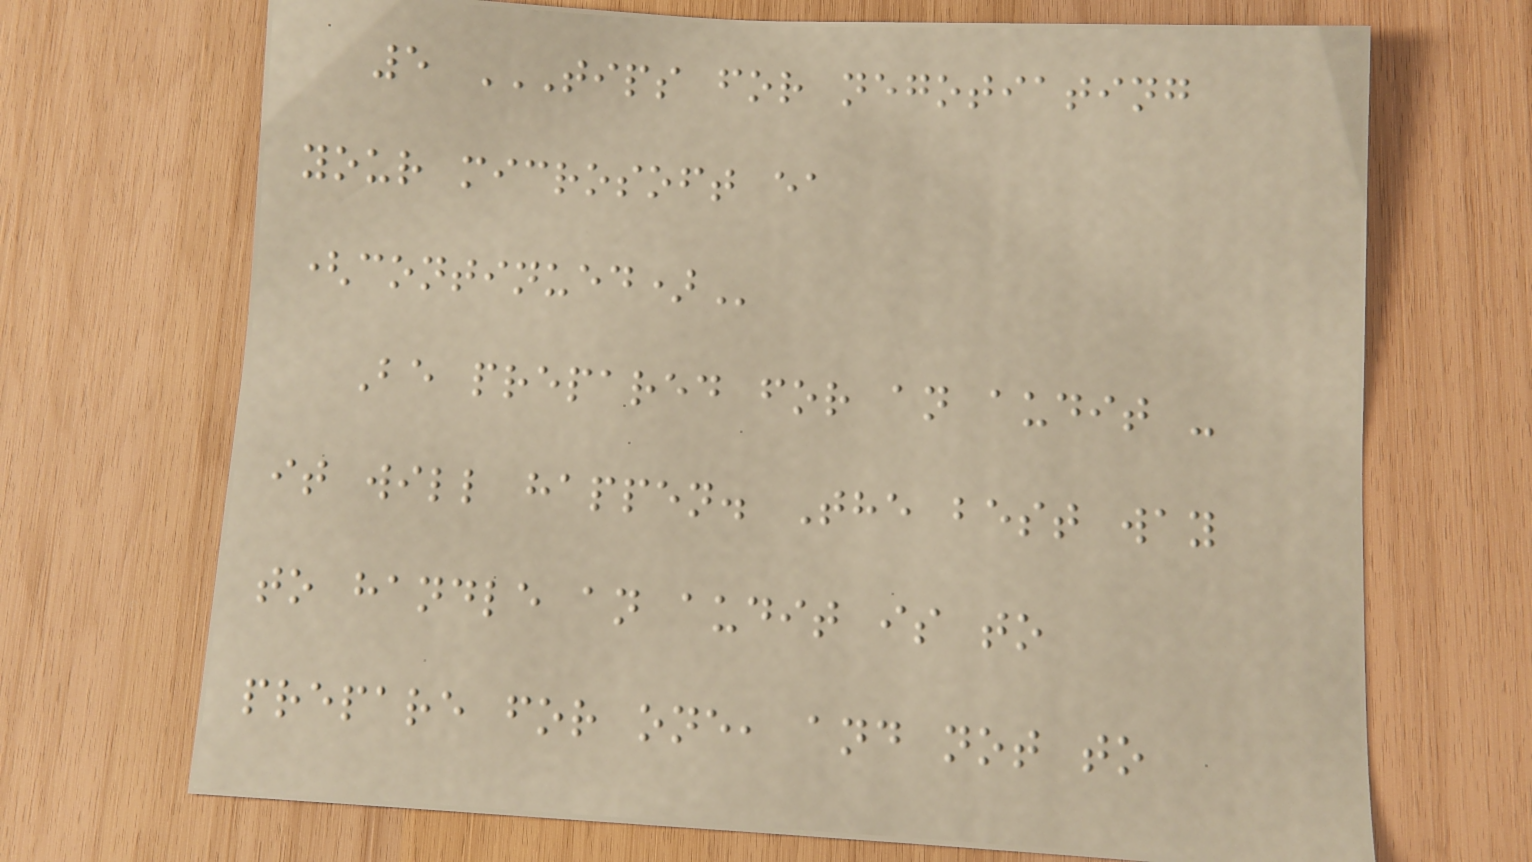5 TIPS FOR NEGOTIATING
YOUR MICROSOFT EA
(CONTINUED)
Be prepared for an audit -
it will happen. The best way
to handle an audit is to
prepare for one, and not to
